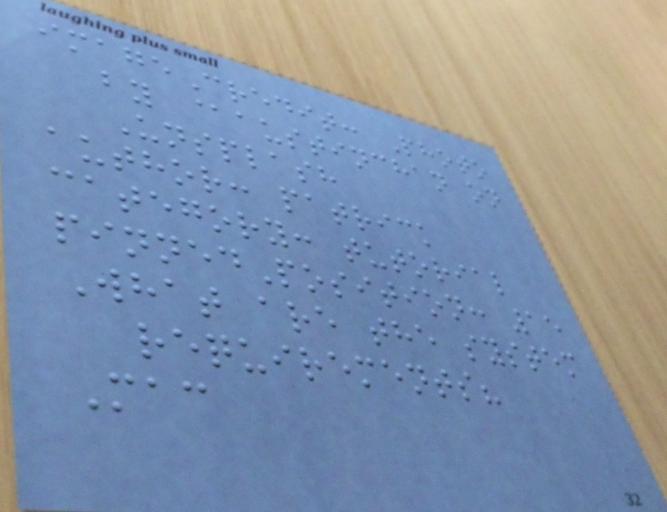imageCredit: Photo
by @austinchan on
Unsplash
author: patrick
category: tutorial
pinnedPosition: 15
What are the system
requirements?
Mac
